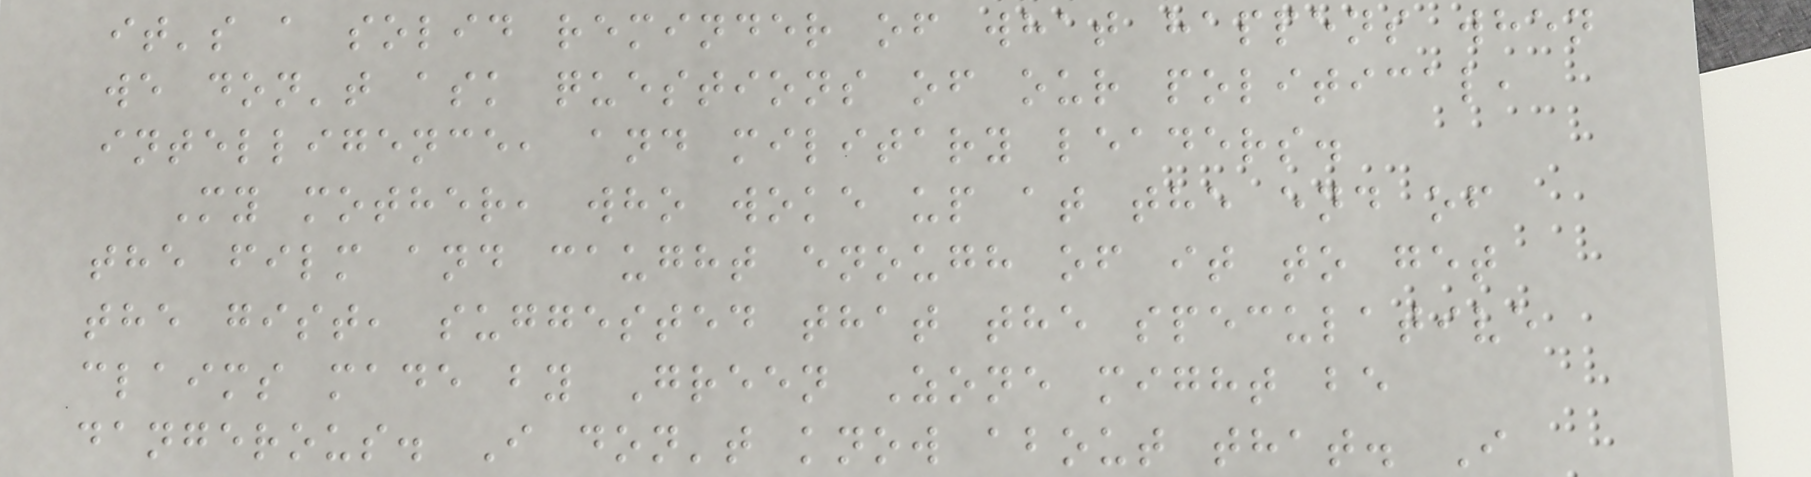it's a solid reminder of what happens when
we don't ask questions of our political,
intelligence, and military leaders.
My mother, who woke up at the end of
the film and caught enough of it to get
the gist, suggested that the speculative
claims made by Green Zone might be
dangerous. I don't know about that. I
